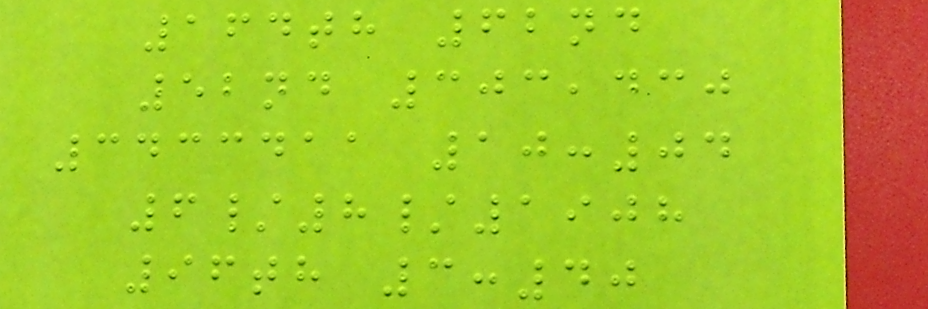164th 62nd
52nd 303,430
3433411 10:04
6/8/1908
96th 3:40
